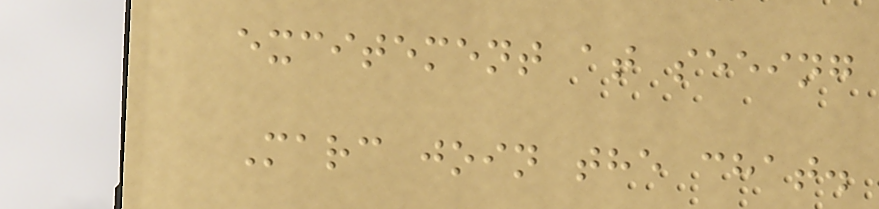excitement at seeing
Marc join the chat.
